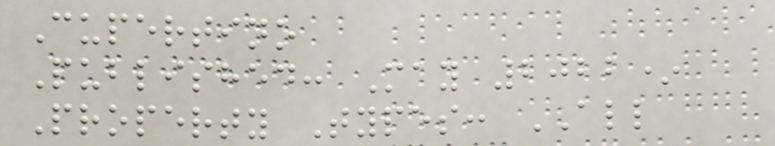Cupertino
Published: May 2022*
Property Types: ALL
